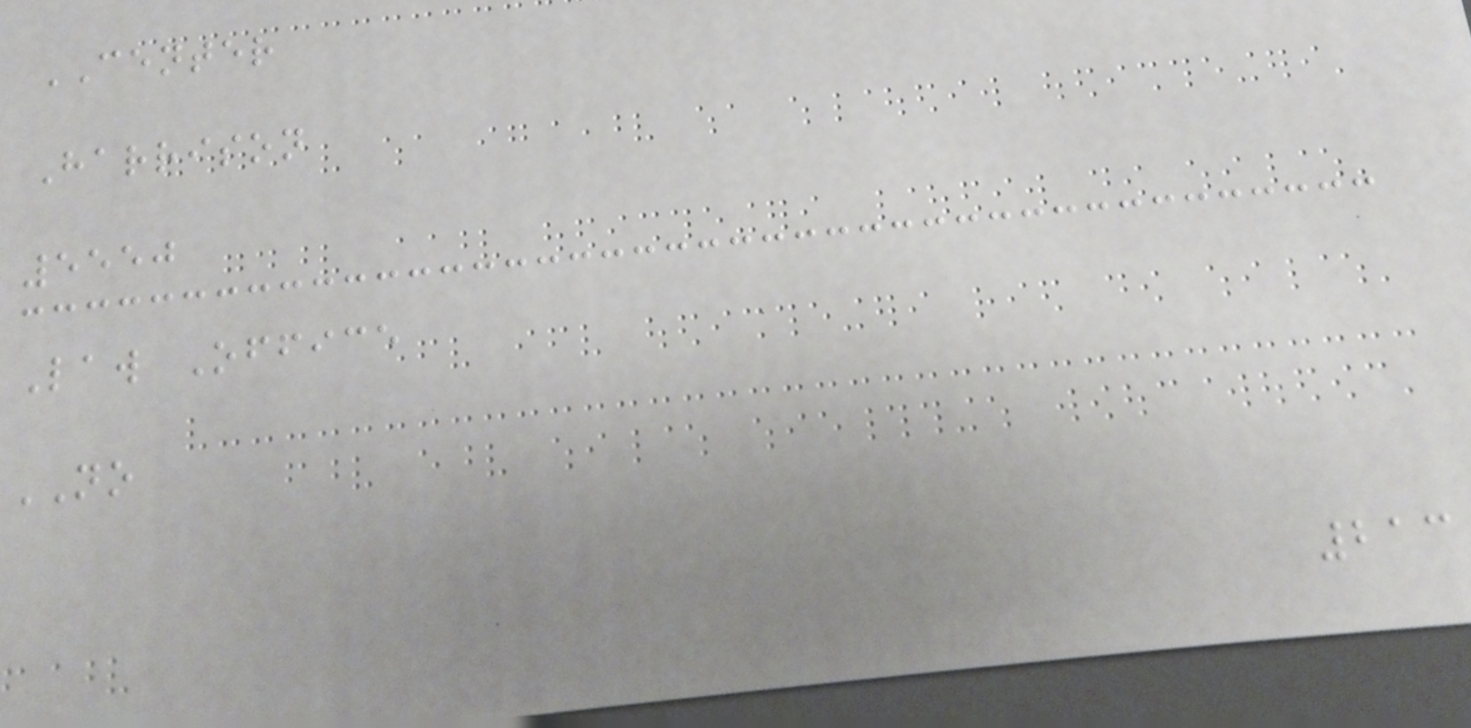CENTER
Harrison
5550
Law Office
NO
213
